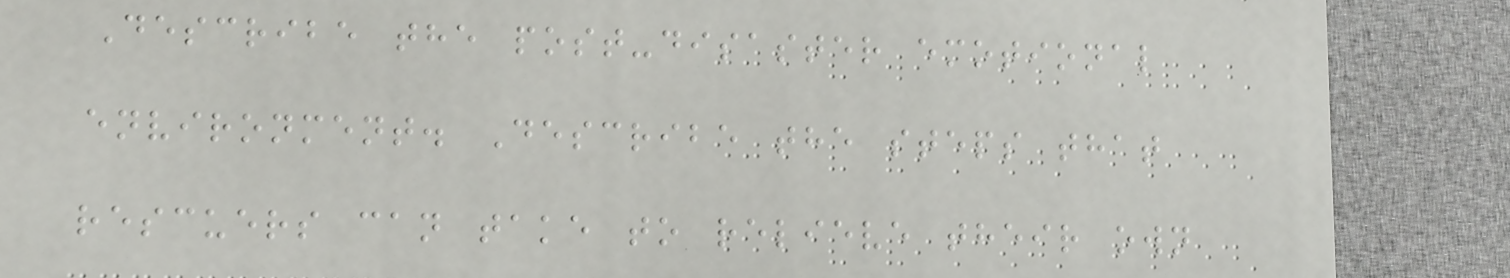Describe the post-disaster emotional
environment. Describe the steps that
rescuers can take to relieve their own
